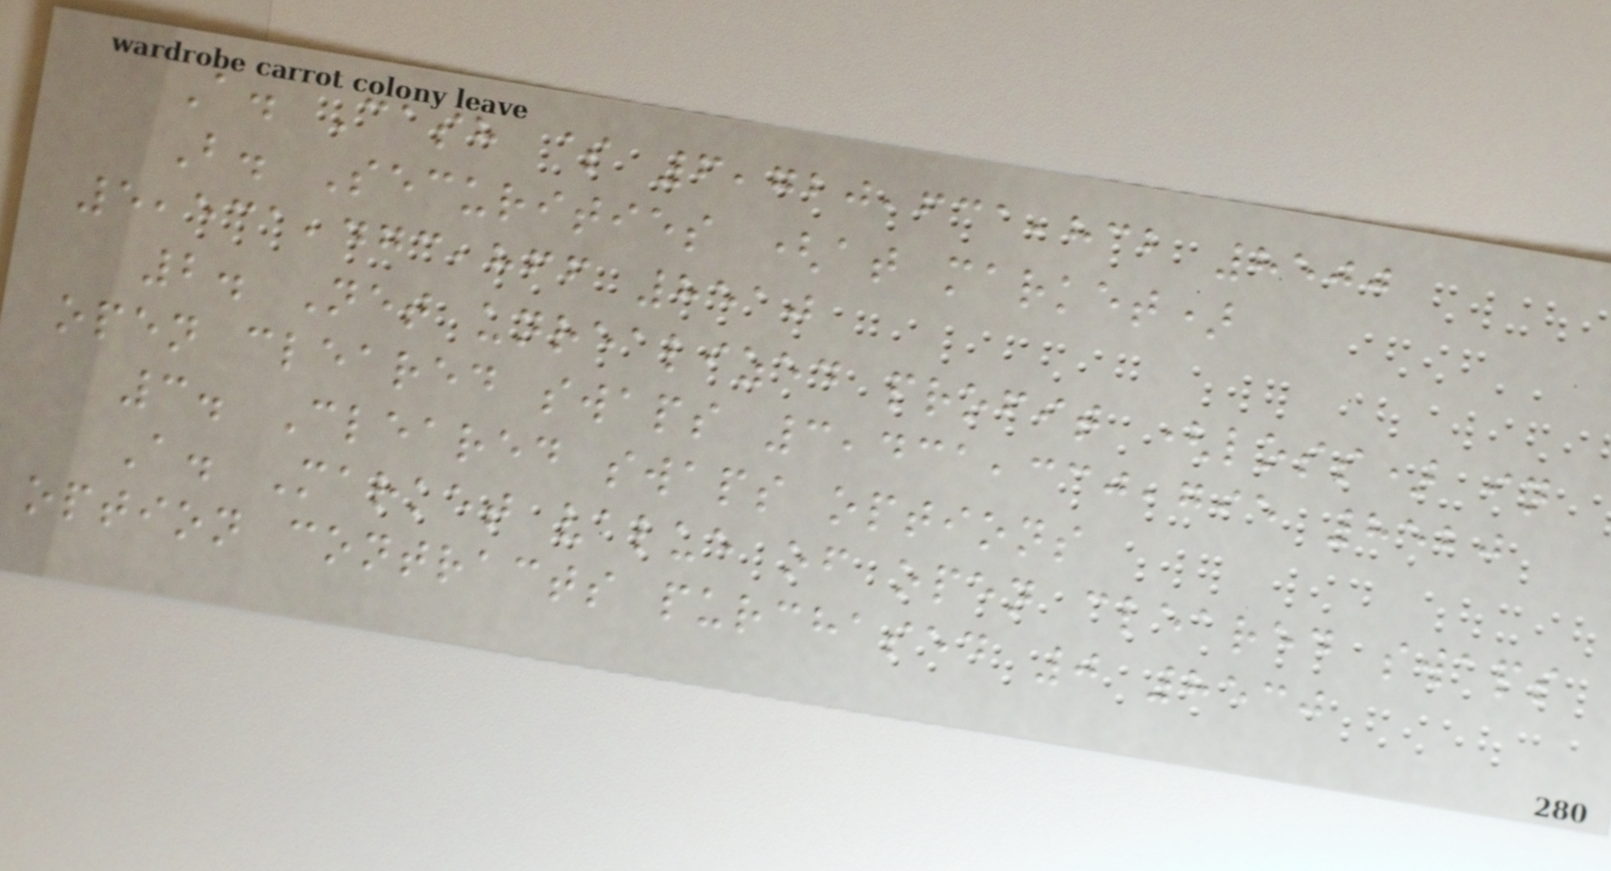A. Cash $ 6,720,631,832 8500
B. Securities (at market)
5,531,473,866 8510
2. Net unrealized profit (loss) in
open cleared swaps 3,431,330,795 8520
3. Cleared swaps options
A. Market value of open cleared swaps
option contracts purchased 0 8530
